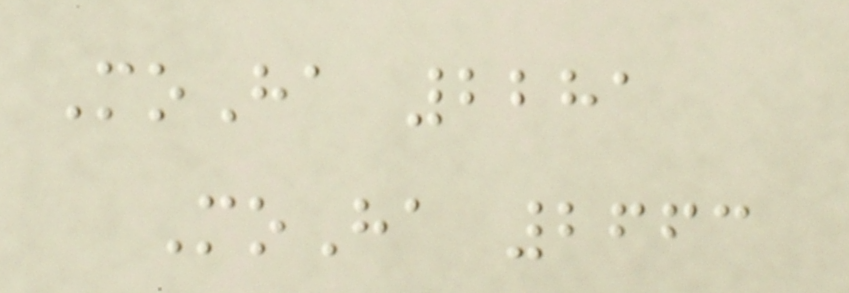MoHa 2281
MoHa 2663
